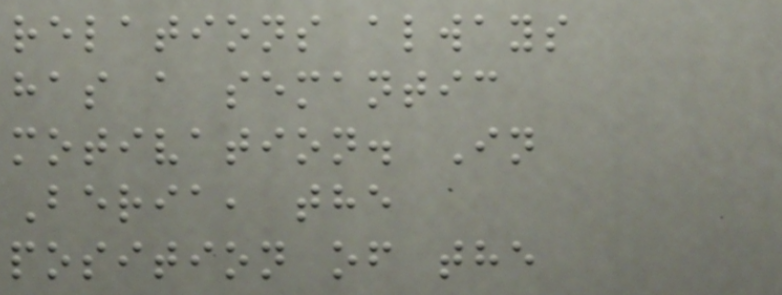relations always
has a semantic
motivation. In
Beria, the
position of the
